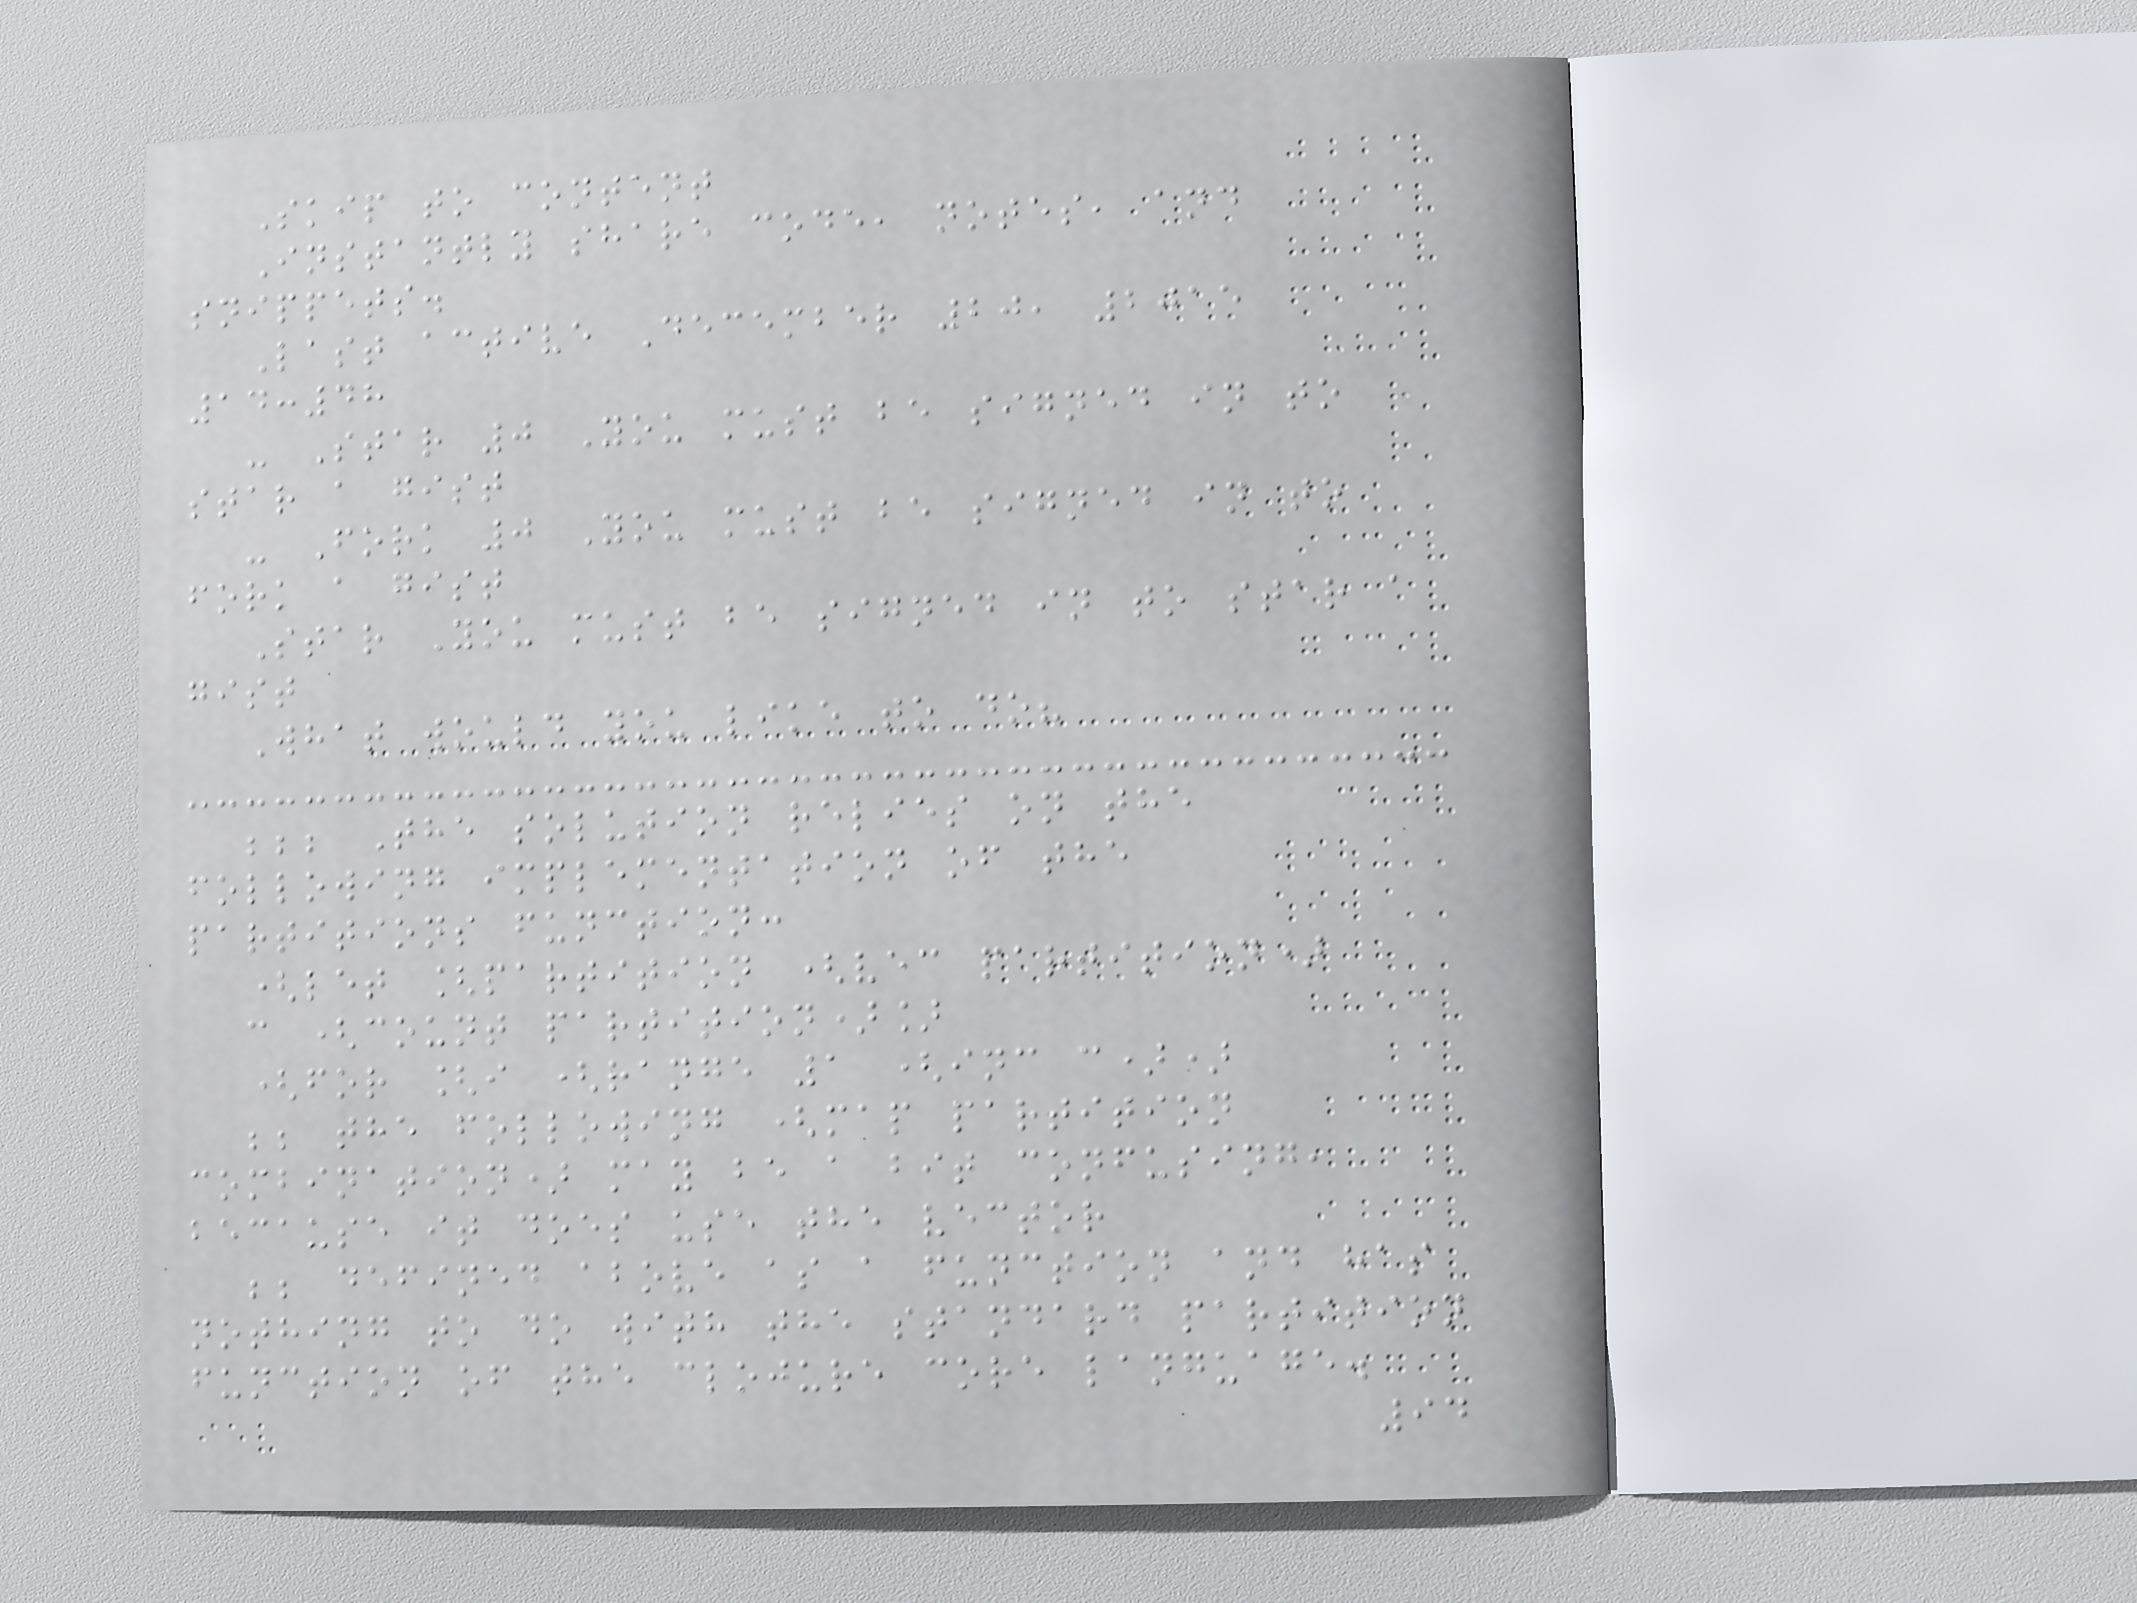Skip to content
Instantly share code, notes, and
snippets.
Last active December 20, 2015
14:48
- Star 0 You must be signed in to
star a gist
- Fork 0 You must be signed in to
fork a gist
Star You must be signed in to star a
gist
What would you like to do?
;;; The solution relies on the
following implementation of the
partitions function:
(let [partition (vec partition)
c (count partition)]
(for [i (range 1 (inc c))
;; the following (map partition
combination) may be a bit confusing,
because it does use the vector
;; defined above as a function and has
nothing to do with the standard partition
function of the clojure core language.
94
